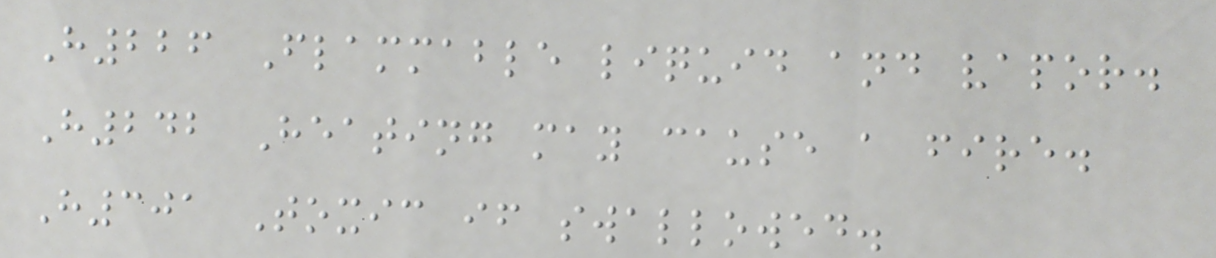H226 Flammable liquid and vapor.
H242 Heating may cause a fire.
H301 Toxic if swallowed.
